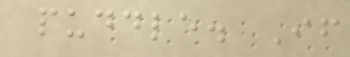puddle. If
